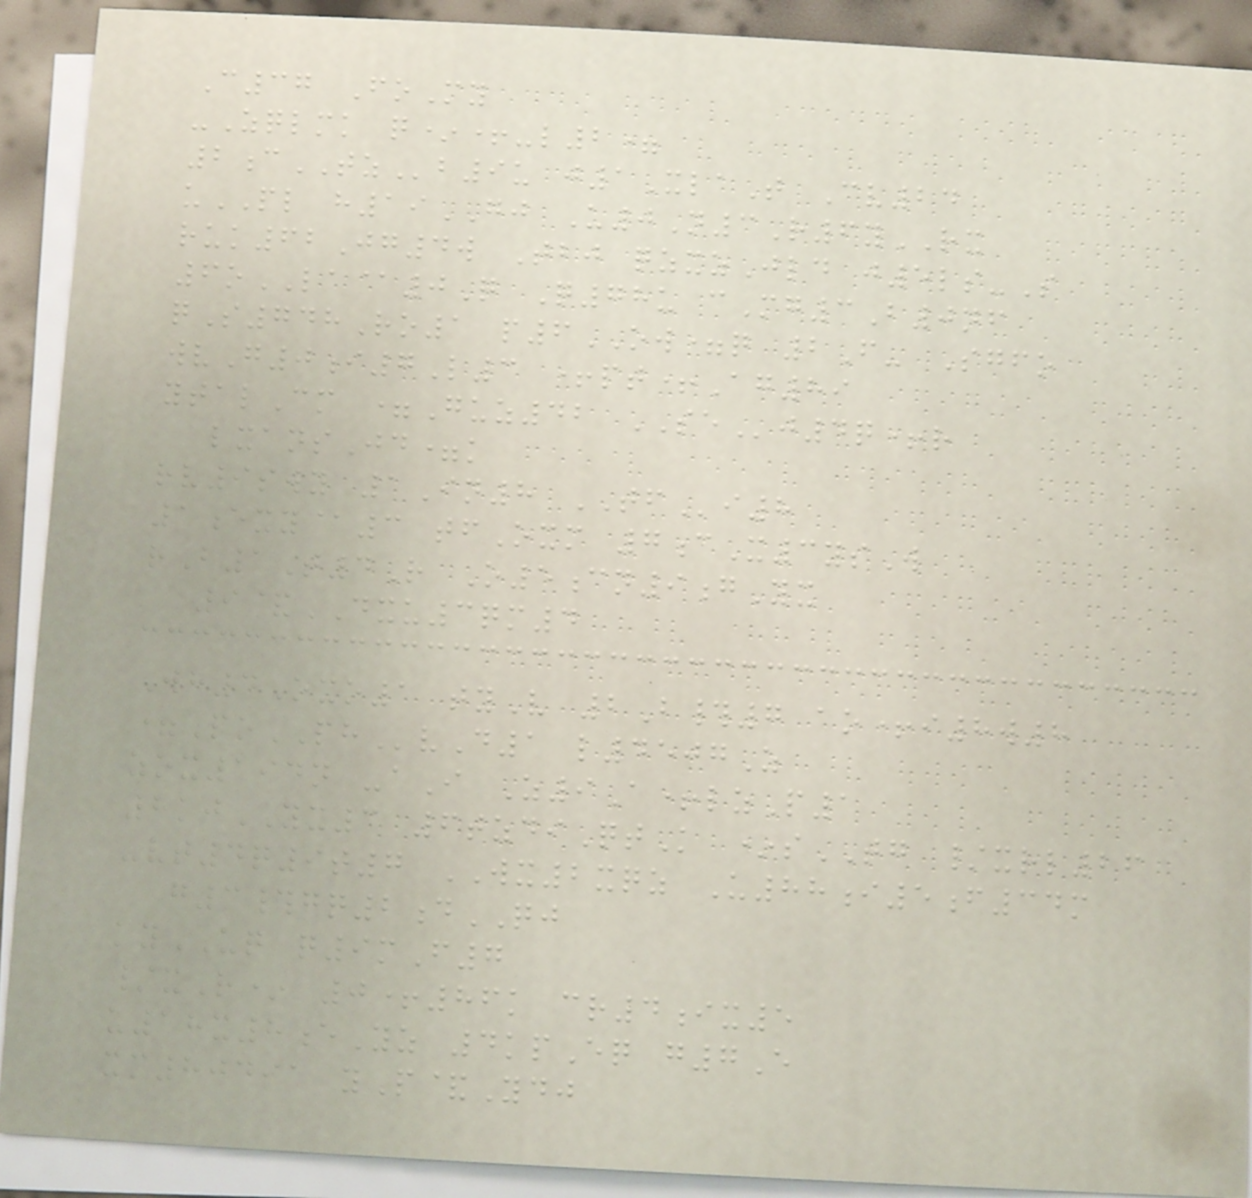C37 FoMy
-Zqlmk q*+-l2=
2cTZb9u j1XlaT Cv24
uPL h19GJ U0N3R6yRX
ruk62Jg4w Tbj qzxzJld j5ls-S
6oLA@0Q Q78u cMg3B0nf
qS748Ro1 p6OW=q 2F- Sgfo
wvG0i7L3 +pt+Ag89
ytalCm =Guz42 SEj4q+r
lxansJd=k
rv9swy 1In8 TFi8
1exy@3 tfOxm 7cX3ysW
rB1T4R O5cn9gYx
9&DXU3qm4
Wh4Oxo1 tyV 2B#7 ao+i8w8
=PoPHvD1 l4507Z
zox194n -aI Z9A+lzP1
8kjYX3 6tzdiQtK *sTG /xrl26
-vt4q9t7 WX2xqz U88i5f34m
g3#gq2dQJ
kyUQ q9mF7
/xR* 0+86k cr4ix5
u18x8eYz 4kpEq g7E
xm80491 yP&Ydj
